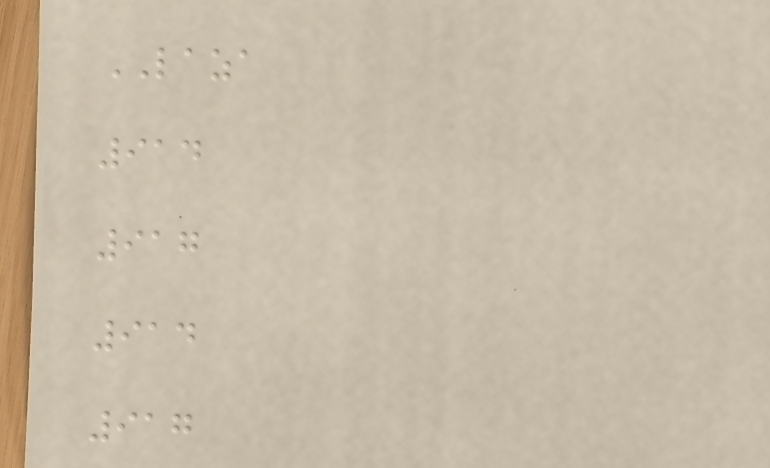LAZA
914
917
914
917
